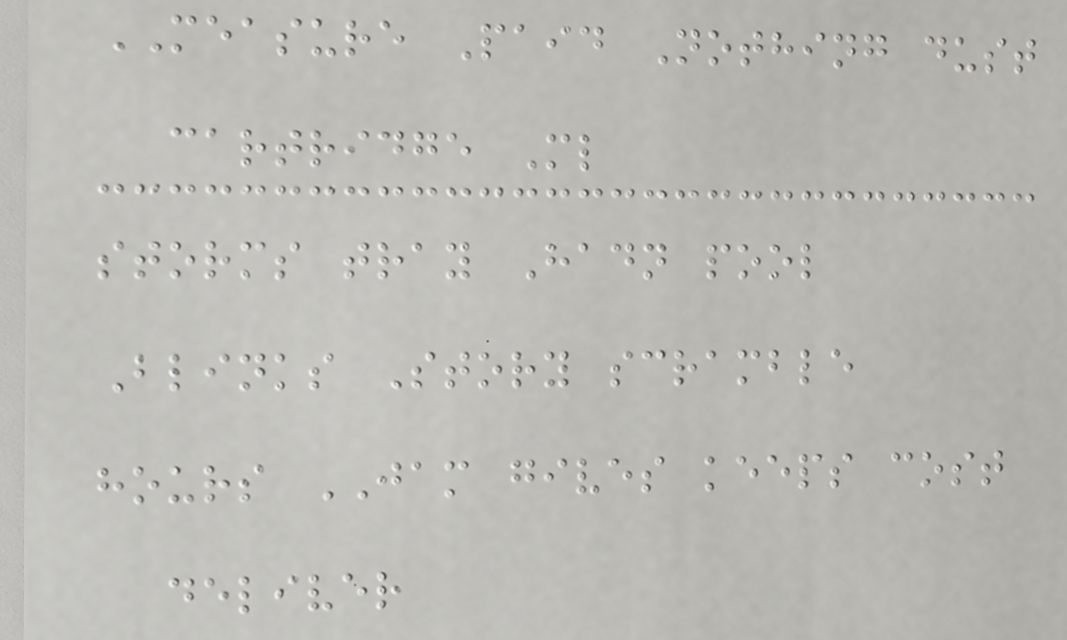MEASURE Paid Nothing dust
cartridge Ml
storms tray Hadn pool
Blinks Story scramble
hours JAM gives keeps cost
deliver
